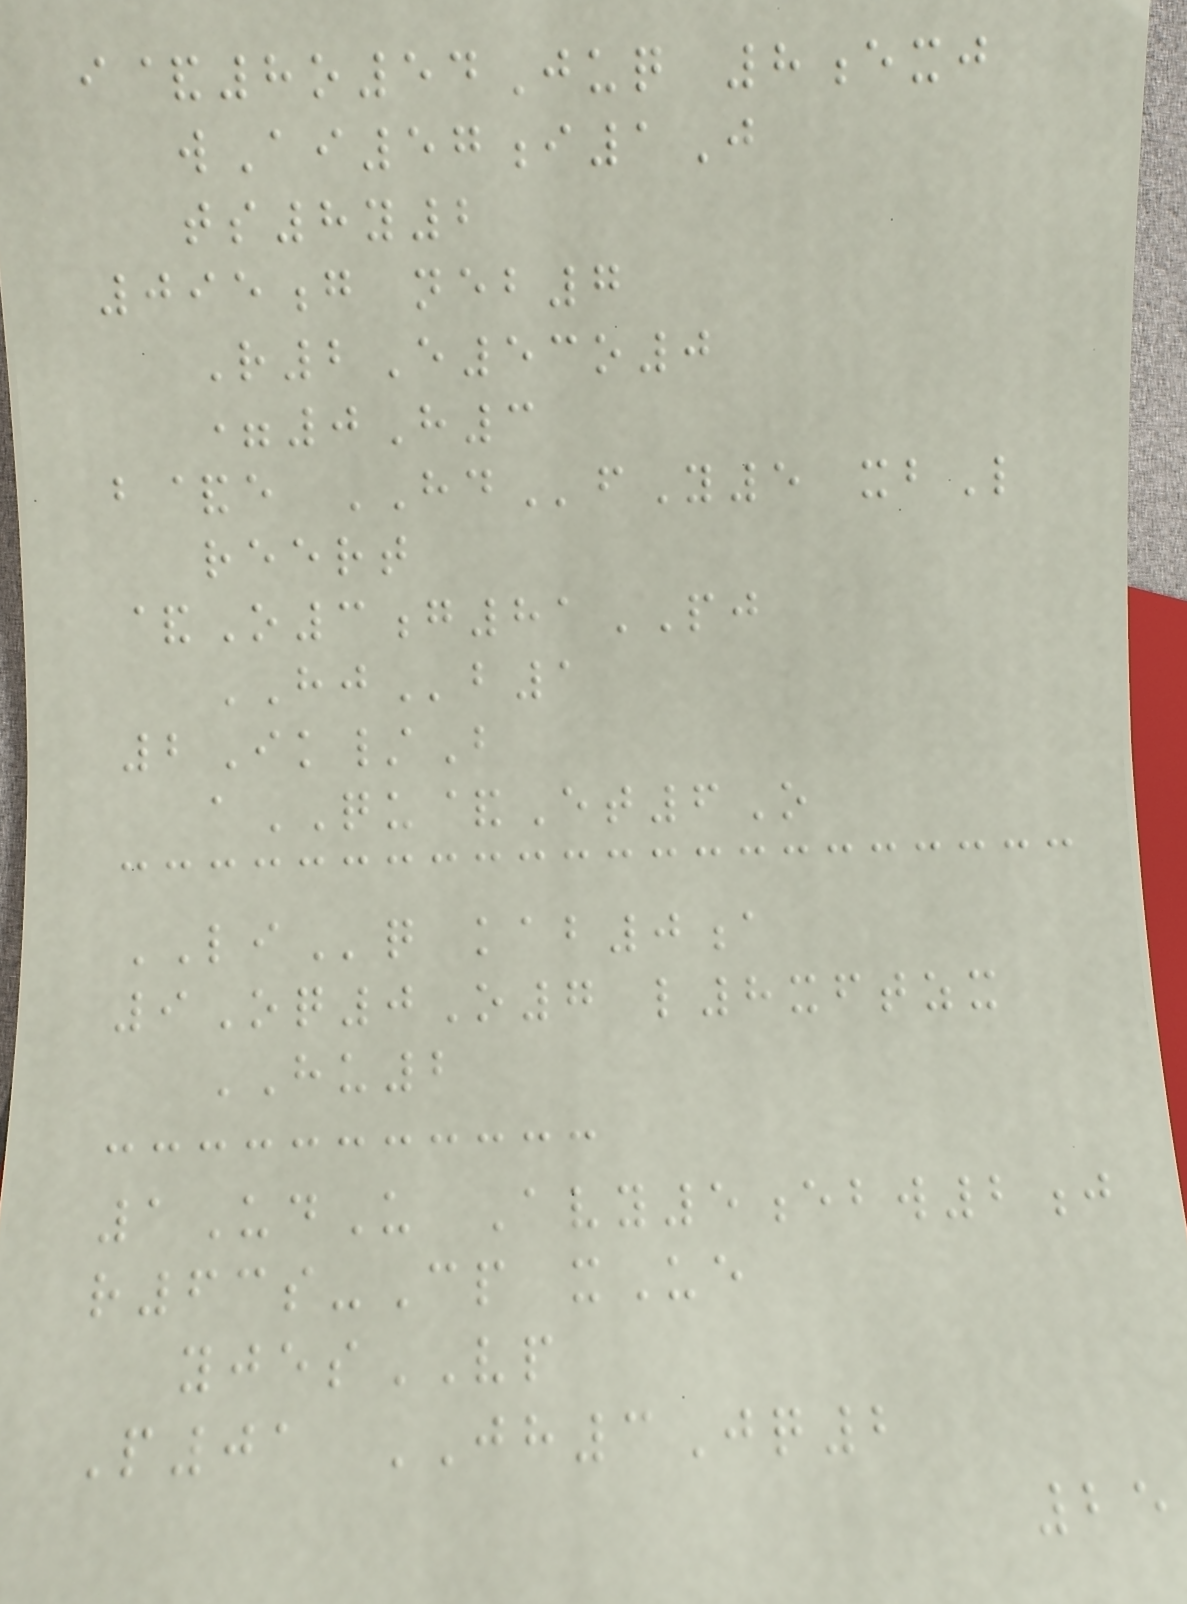i&8o54Juq 8exj
wAi57i1J
ts8y2
095g neb7
R2E53o0
=0H3
b&e HDfY5 xbL
reert
&O3g81PJ
HJb1
2Ik/B
aQU&Et6O
LIq kab0a
9Oq0O7 l8xftzx
HU2
1UdU Avy5ebw2j
r63s-Cp xUe
yjesVP
P01 JH3Jq2
25
